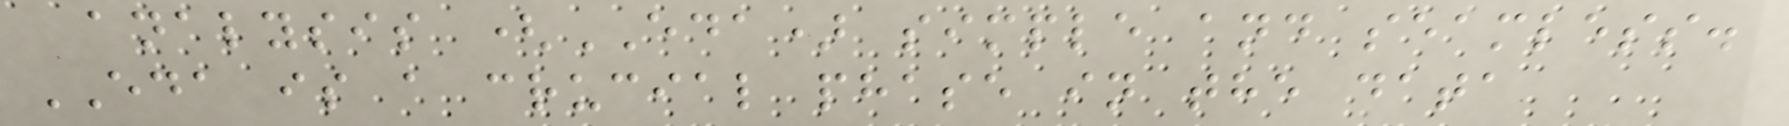analysis (EDA) simple and seamless.
EDA is a crucial phase in the data
